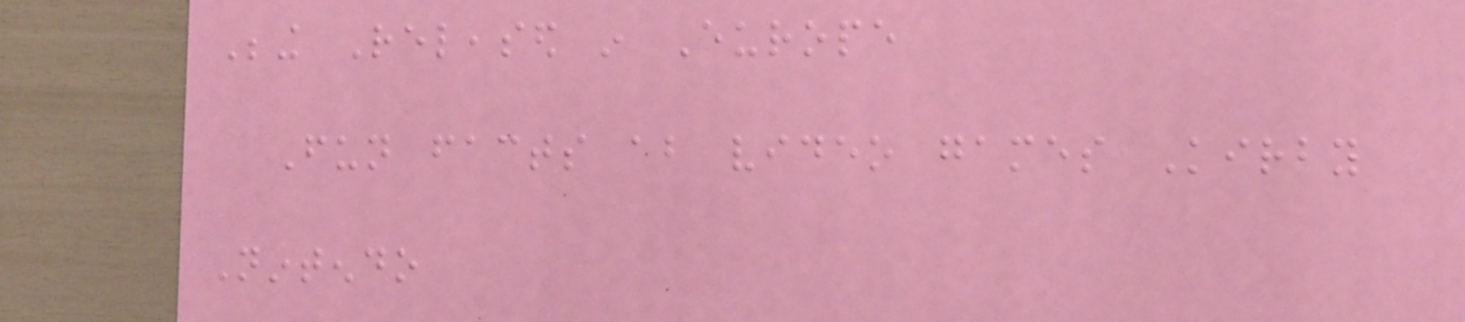Being Released in Europe
Fun facts about video games Kirby
Nintendo
